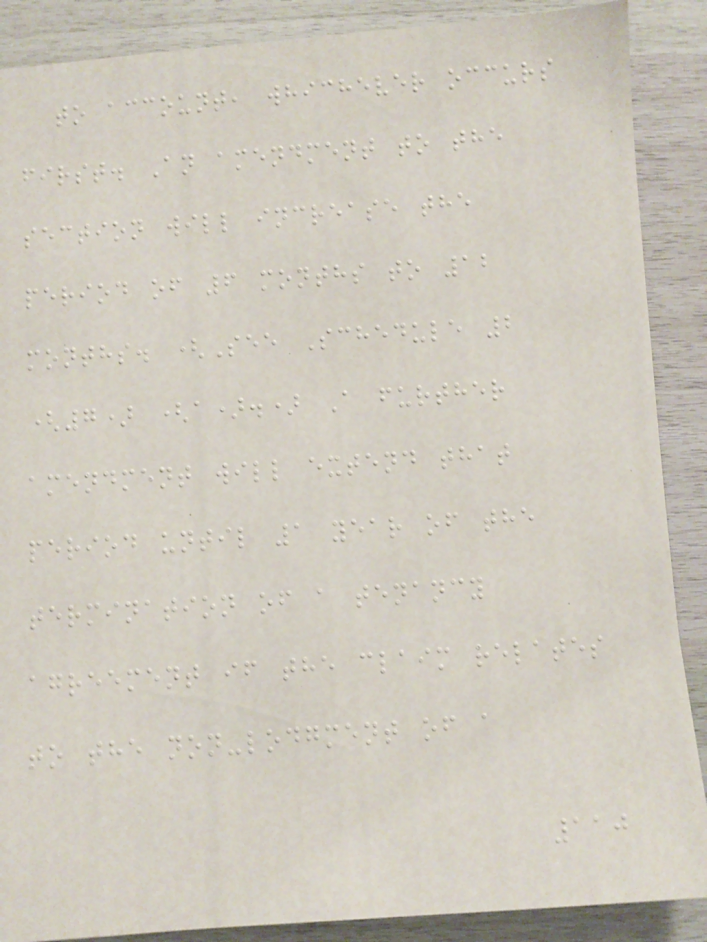to account, whichever occurs
first. An amendment to the
section will increase the
period of 6 months to 12
months. (See Schedule 2
(7) (a).) A further
amendment will extend that
period until 1 year of the
termination of a tenancy
agreement if the claim relates
to the non-lodgment of a
110
